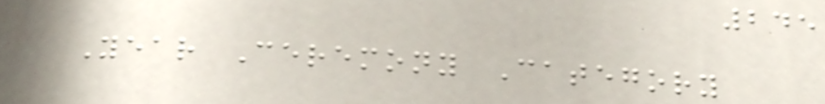245
Year Ceremony Category
